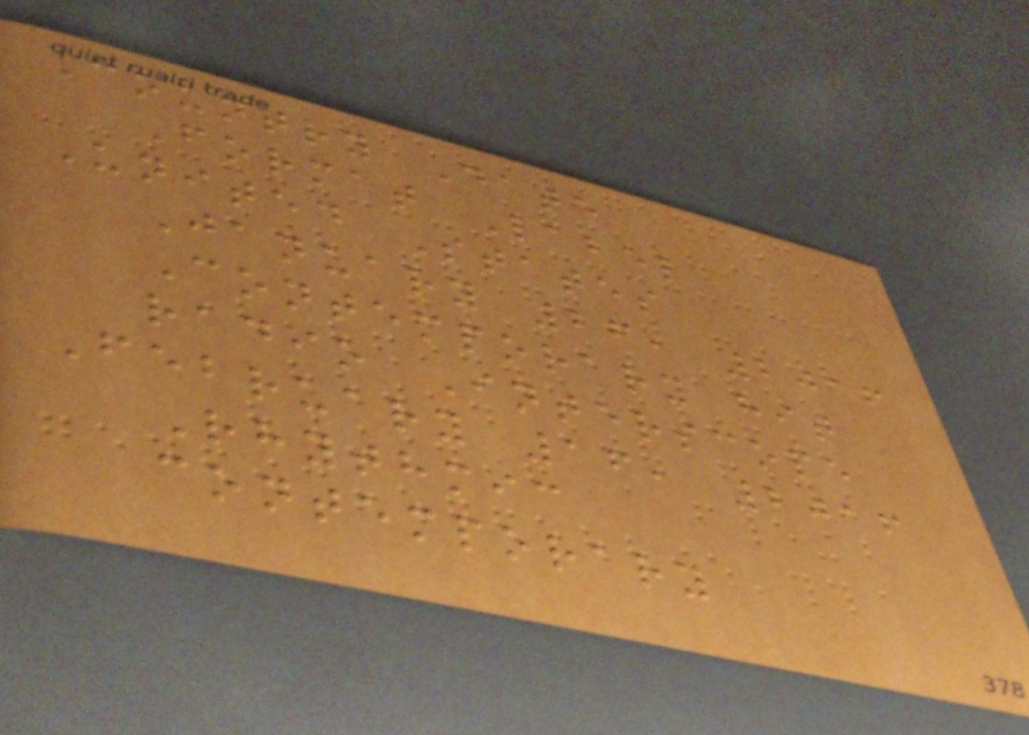Country Date
Format Label
United States
January 26, 2016
Contemporary hit
radio Interscope
February 16, 2016
Rhythmic
contemporary
